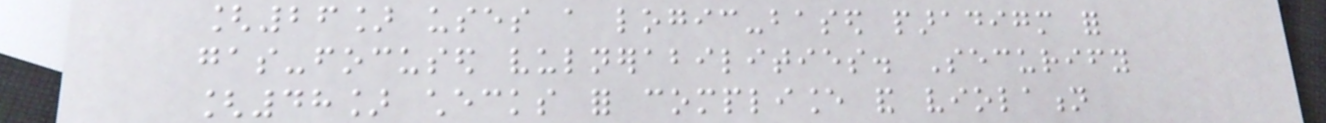[26] uses a logic-based paradigm for
gas-focused vulnerabilities. Securify
[48] checks for compliance and violation
